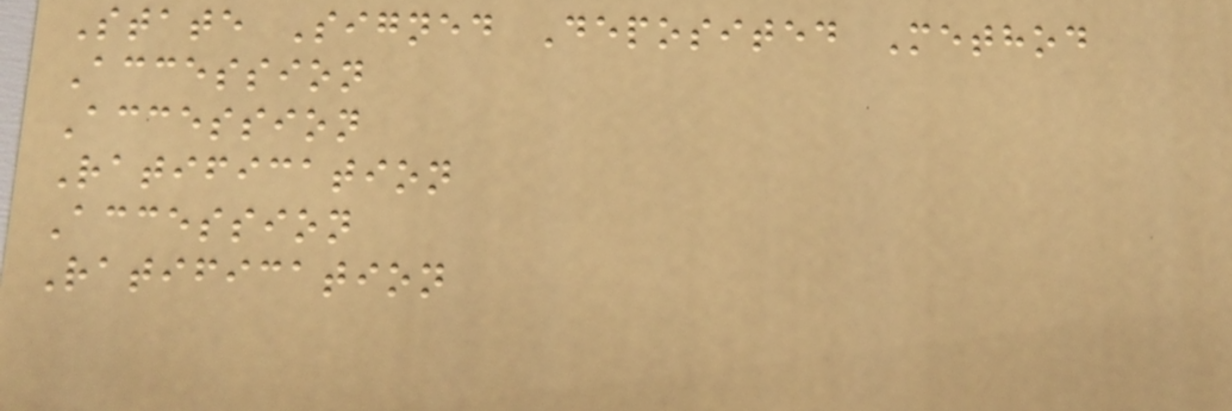State Signed Deposited Method
Accession
Accession
Ratification
Accession
Ratification
